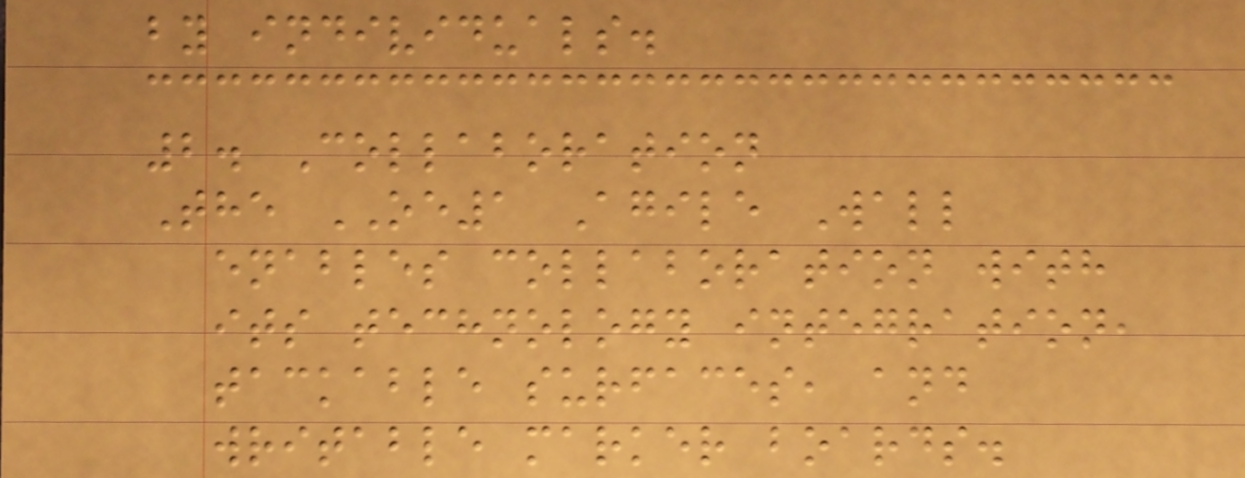by individuals.
2. Collaboration
The OE1 Agile Wall
enables collaboration with
its technology integration,
tackable surfaces, and
writable marker boards.
